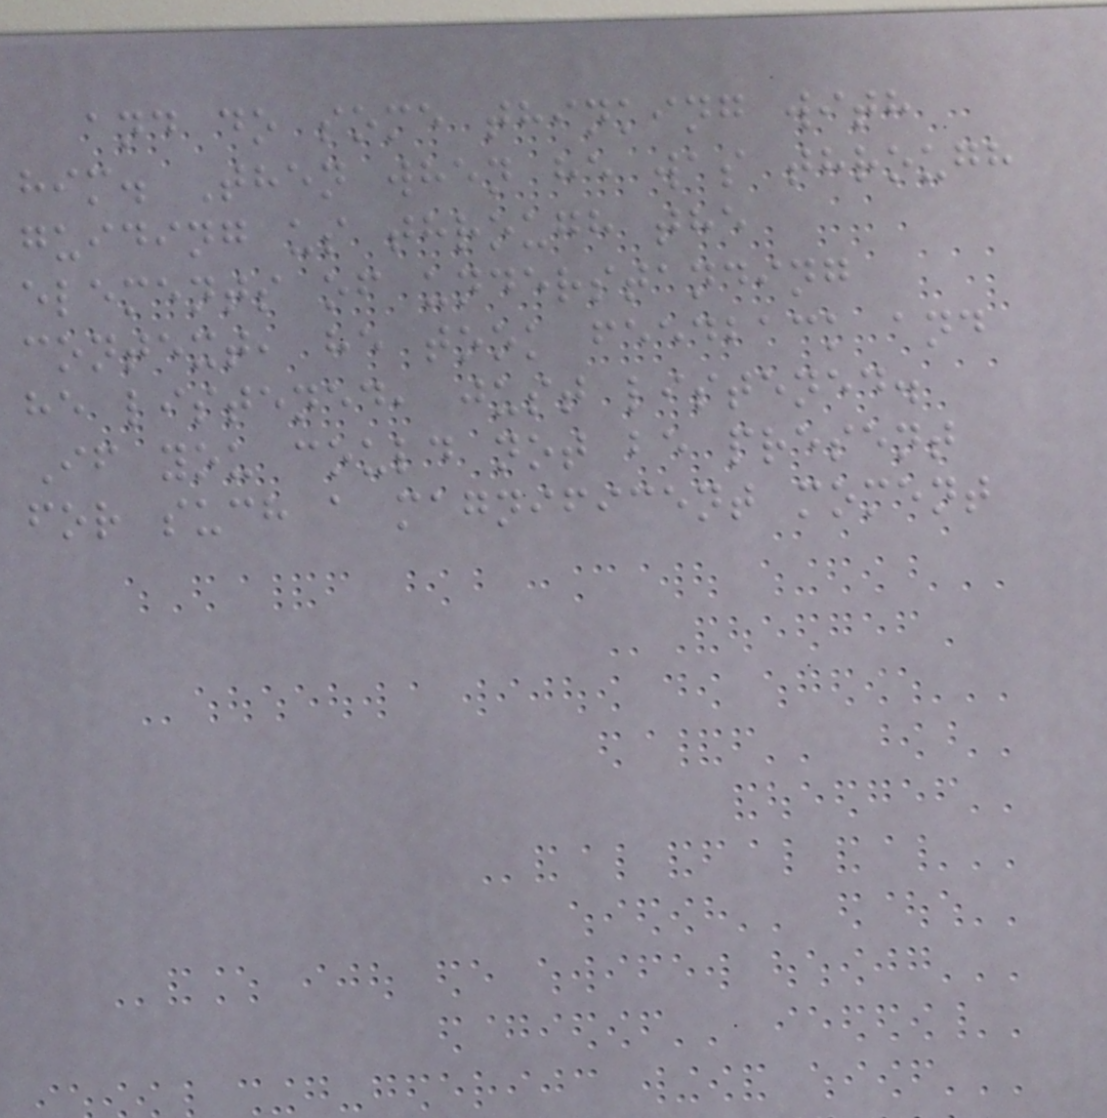and do some thinking with
him. Then when he was through
guiding us through the
elements of understanding
context, he took feedback and
he listened, just listened.
If you could not be present
for such a magnificent moment
